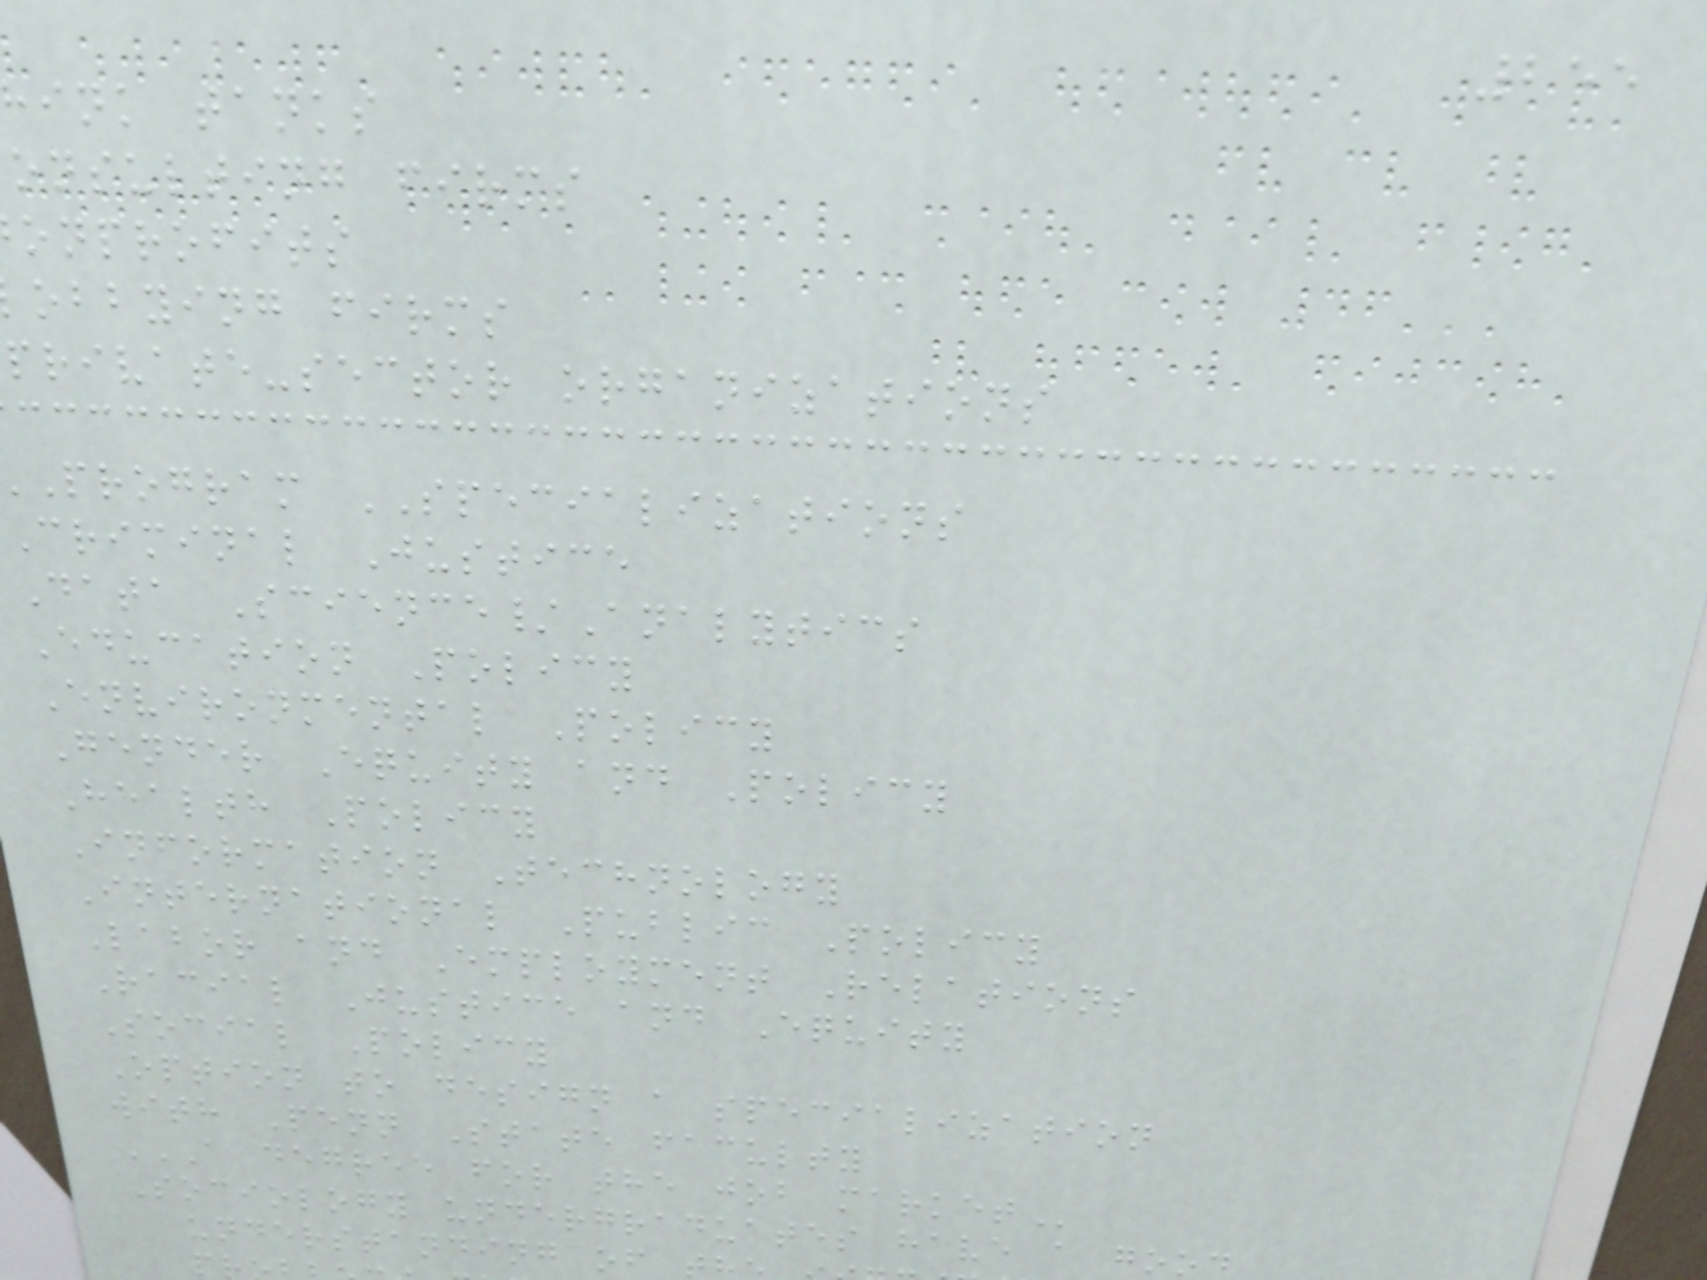255
ink tanks
onsulting firms
onprofits
obbying firms
private-sector organizations
program SPECIALIZATIONS
Criminal Justice
Data Science/Analytics
Education Policy
Environmental Policy
Gender Equity and Policy
Health Policy
Information Technology
International Public Policy
Labor and Employment Relations
Racial Justice and Equity
Social Policy
Option to design a specialization
with Penn State faculty
A DEGREE FOR THE JOB MARKET
Sociology undergraduates have a goo
understanding of
